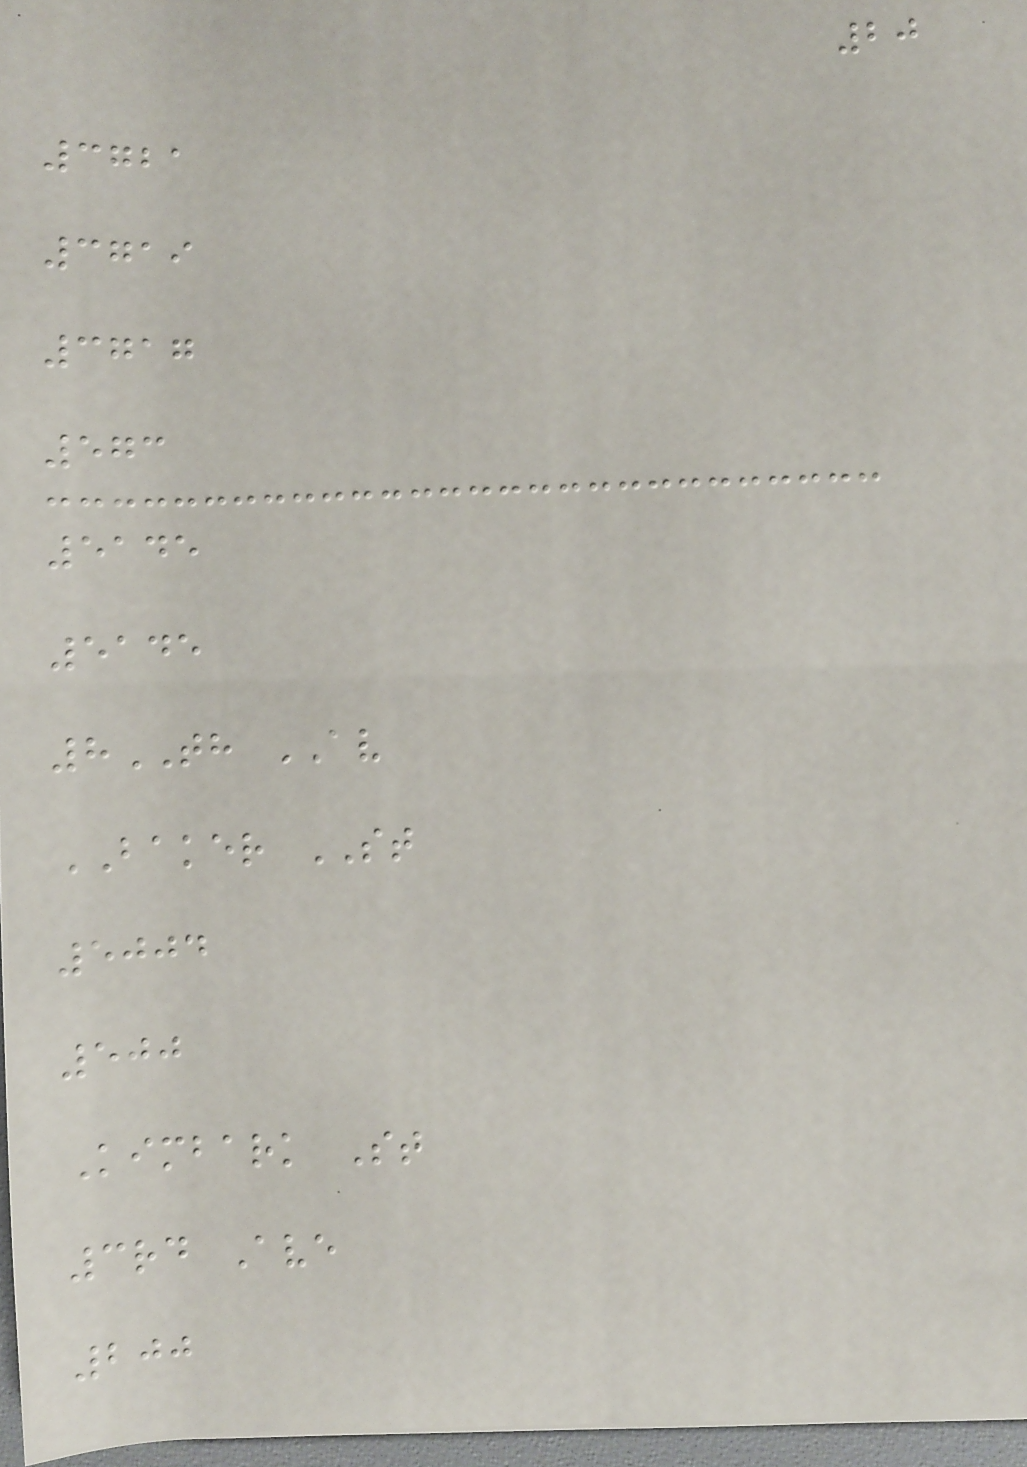20
3721
3719
3717
573
5145
5145
8TH AV
BAKER ST
5004
500
Kimbark St
3rd Ave
200
